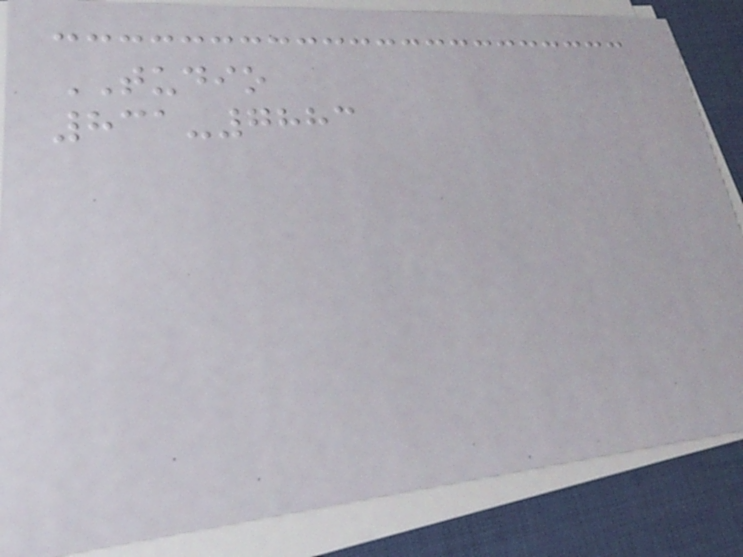TUDIO
831-7883
